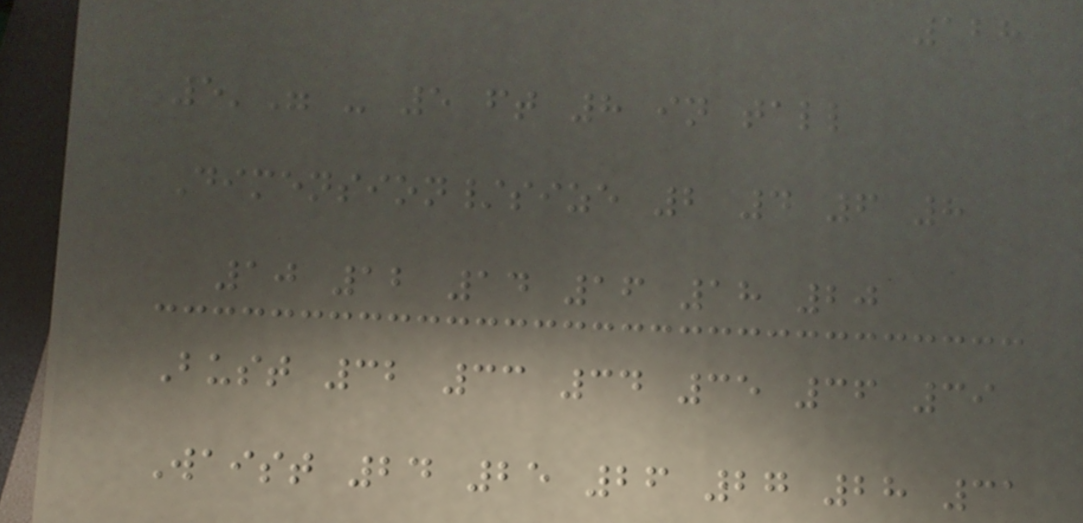128
5'" - 5 ft 8 in tall
Dimension/size 2 4 6 8
10 12 14 16 18 20
Bust 32 33 34 35 36 39
Waist 24 25 26 27 28 31
